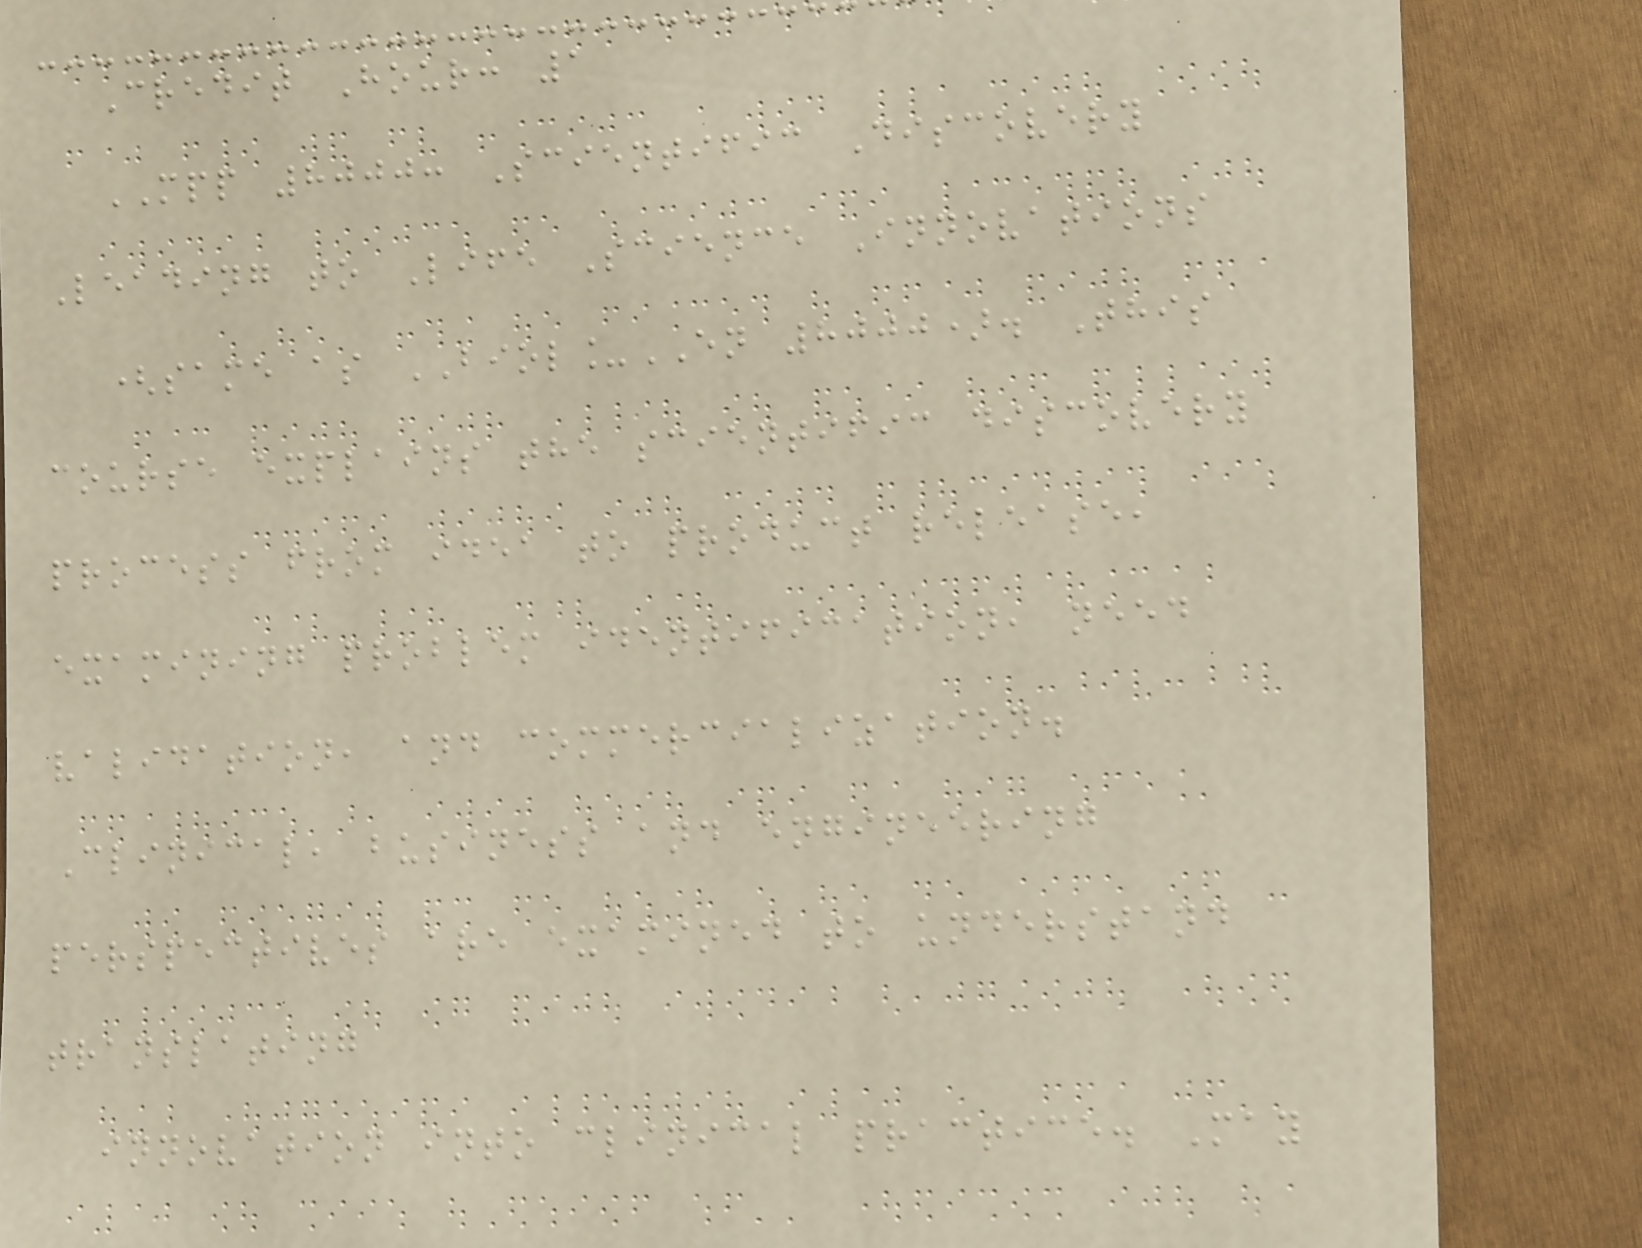Credit Hour: 1
MPP 8000: Scientific Discovery
Leading to Life Science Innovations
(same as BIOL_EN 8000). This
course explains the scientific discovery
process from idea to product release,
examining problem identification, need
validation, and commercialization.
Clinical, business and engineering
perspectives are examined to understand
translating
innovation into clinical practice. May
